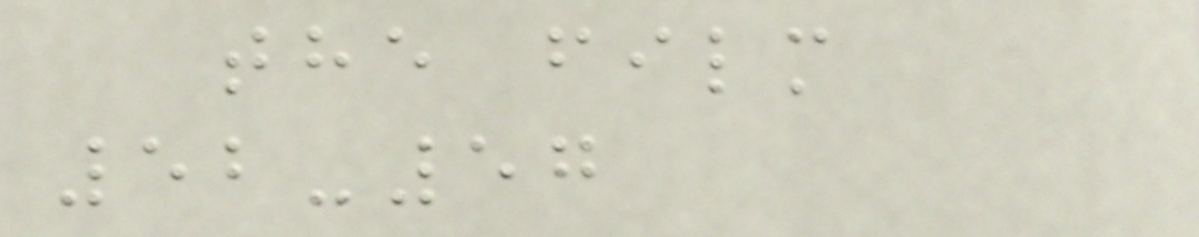the film
52-57
